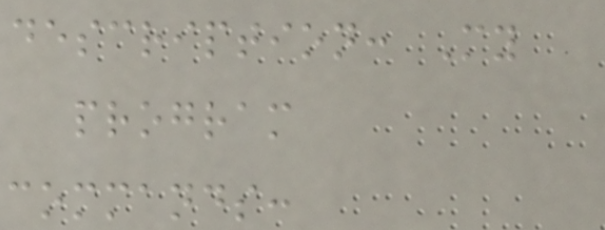description: My
program
commands:
